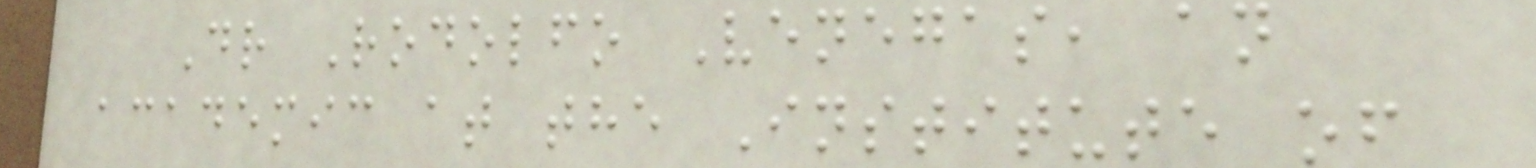Dr Rodolfo Venegas, an
academic at the Institute of
